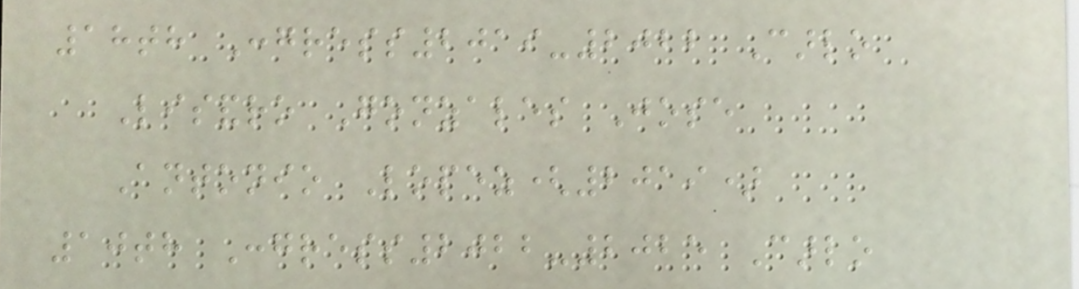18th Congress2019-2022 Carlo
Lisandro Gonzales Jose
Antonio Lopez(2019)
10th Congress2022-2025 Carlo
